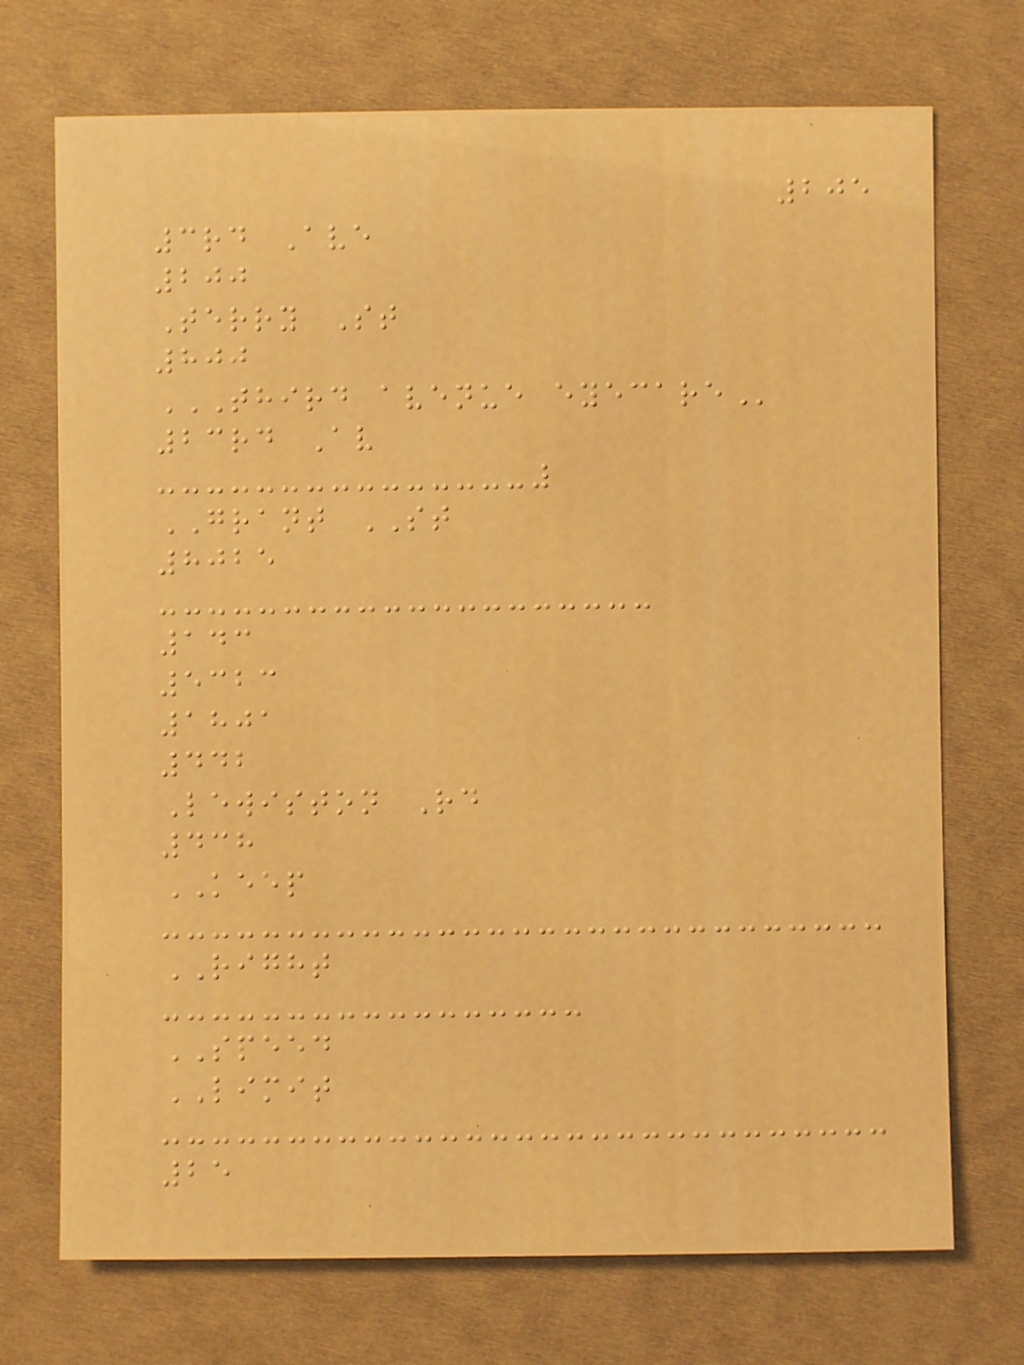205
3rd Ave
200
Terry St
800
THIRD AVENUE EYECARE
23rd Av
GRANT ST
8025
143
5323
1801
442
Lewiston Rd
438
KEEP
RIGHT
SPEED
LIMIT
25
